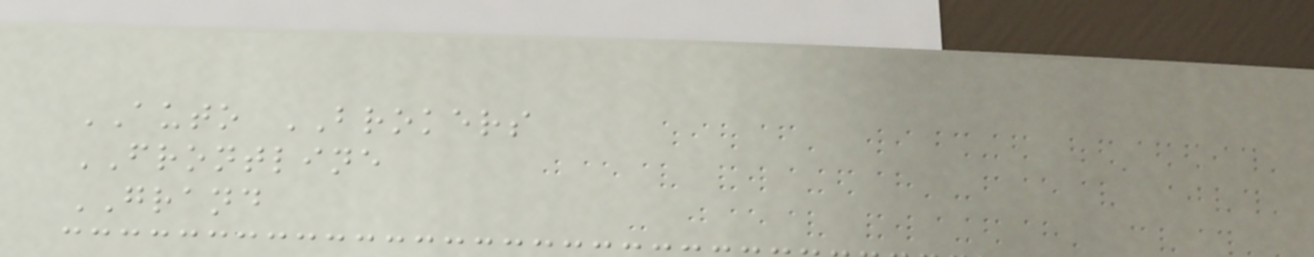AUTO BROKERS
FRONTLINE
GRAND
